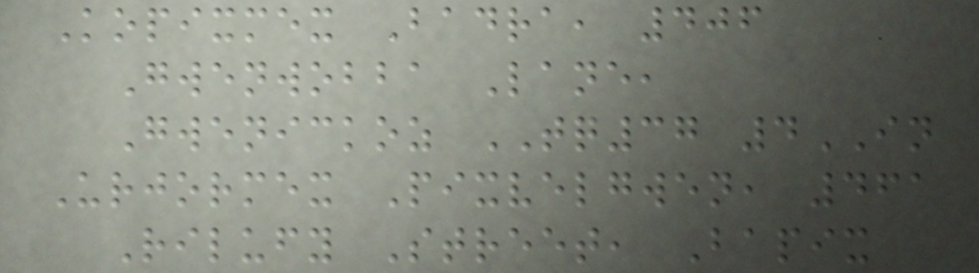Kopixmex Badra, 406
Gwenwobba Lane,
Gwenickoz TQ37 4IN
Urjormex Pixvelgwen, 461
Rilufy Street, Bapix
